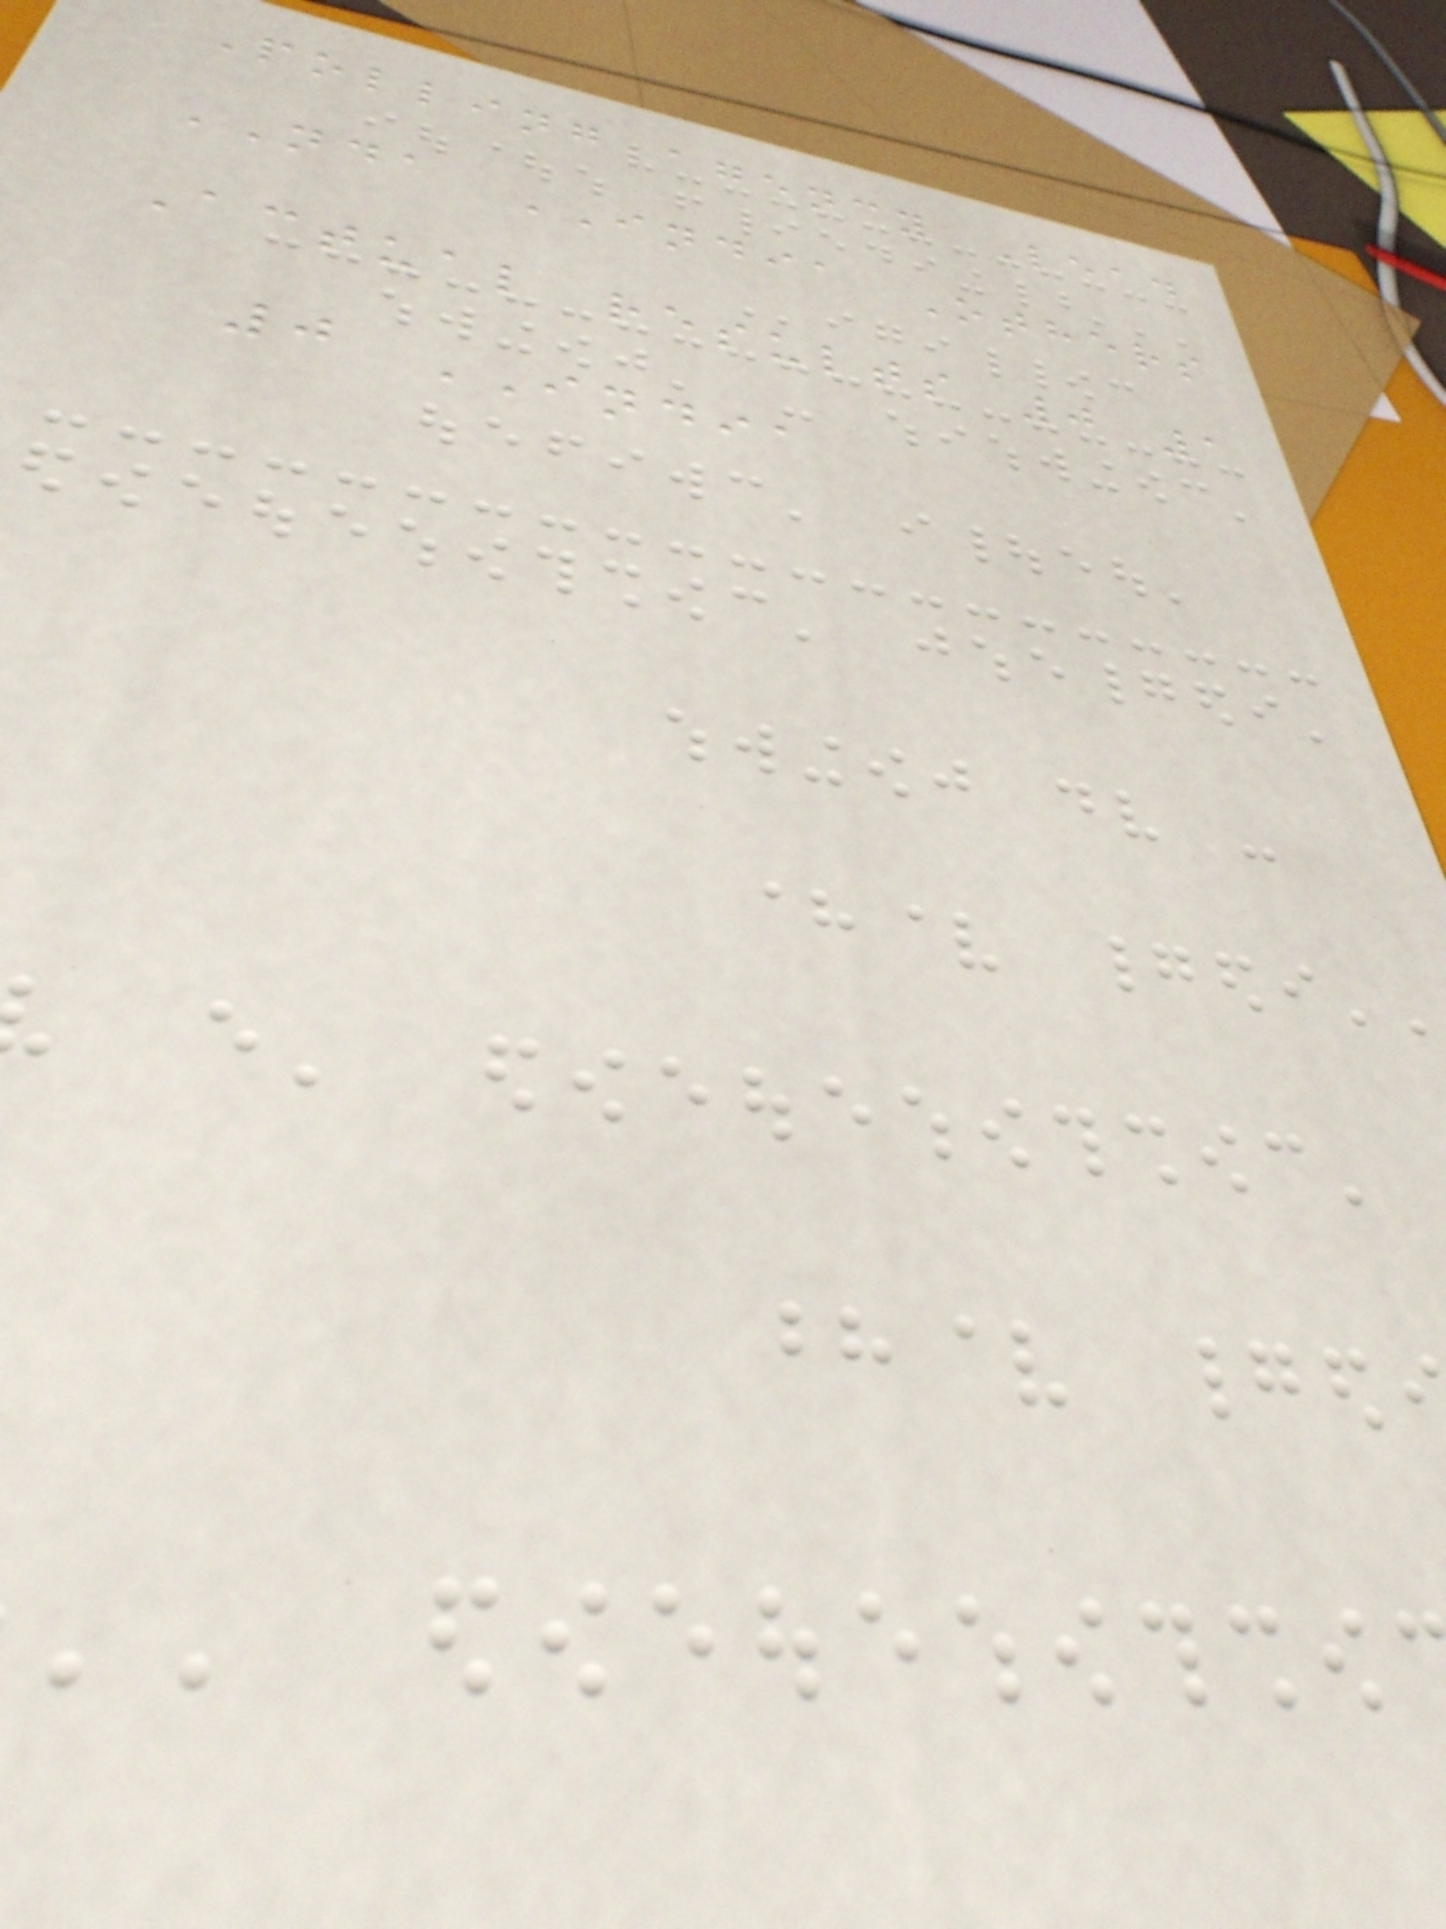Polling agency Lead
NDA INDIA Others
Actual results 0 1
0 INDIA
